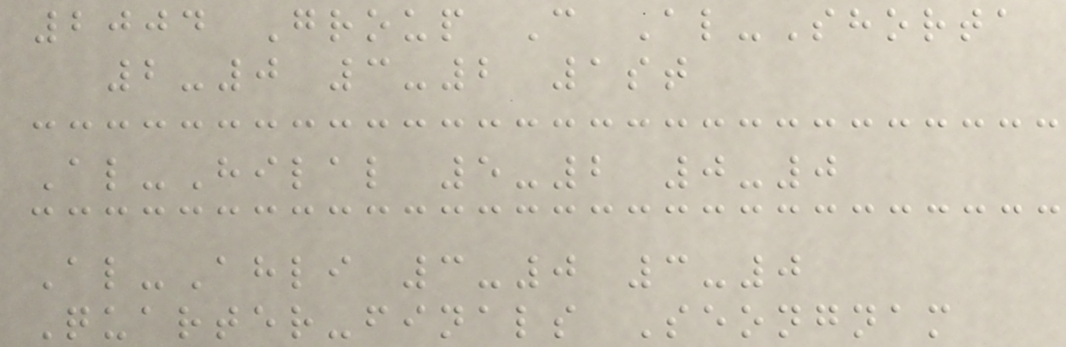2004 Group C Al-Shorta
2-0 3-2 1st
Al-Hilal 5-2 0-0
Al-Ahli 3-0 3-0
Quarter-finals Seongnam
